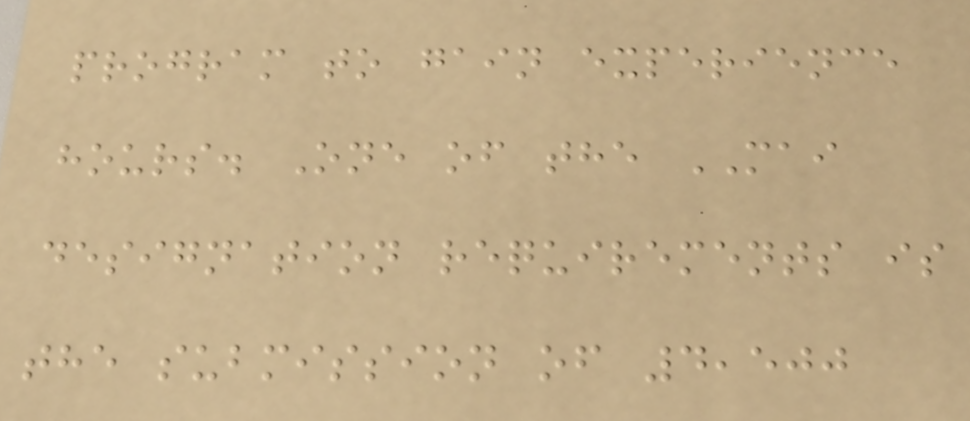program to gain experience
hours. One of the MAI
designation requirements is
the submission of 4,500
